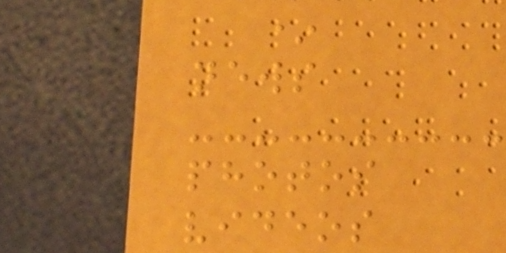*
news
photos
videos
